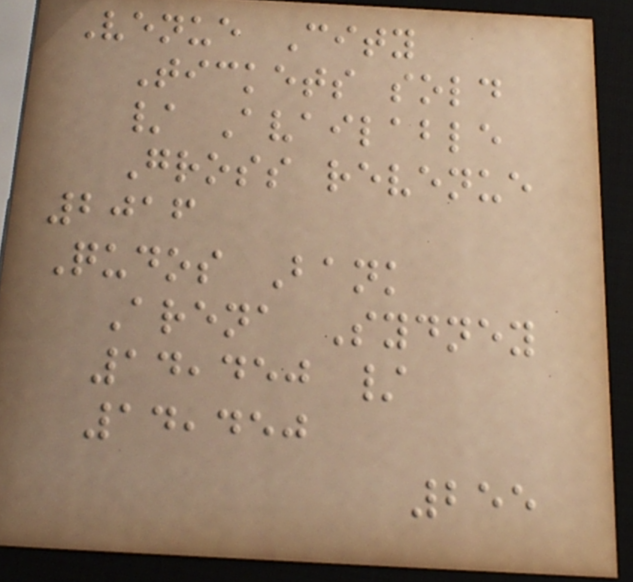Venue City
Tickets sold
/ Available
Gross revenue
2016
Qudos Bank
Arena Sydney
14,450 /
14,450
255
